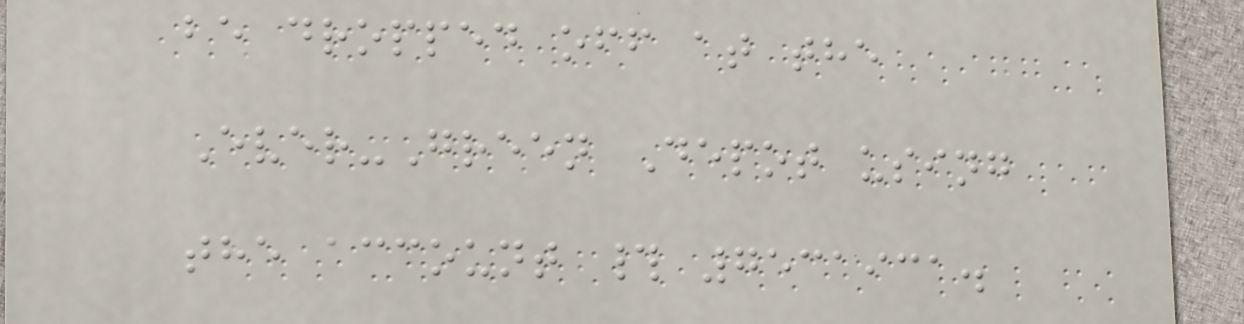be dropped off at the
Ever-Green Depot using
the account # 7531931.
